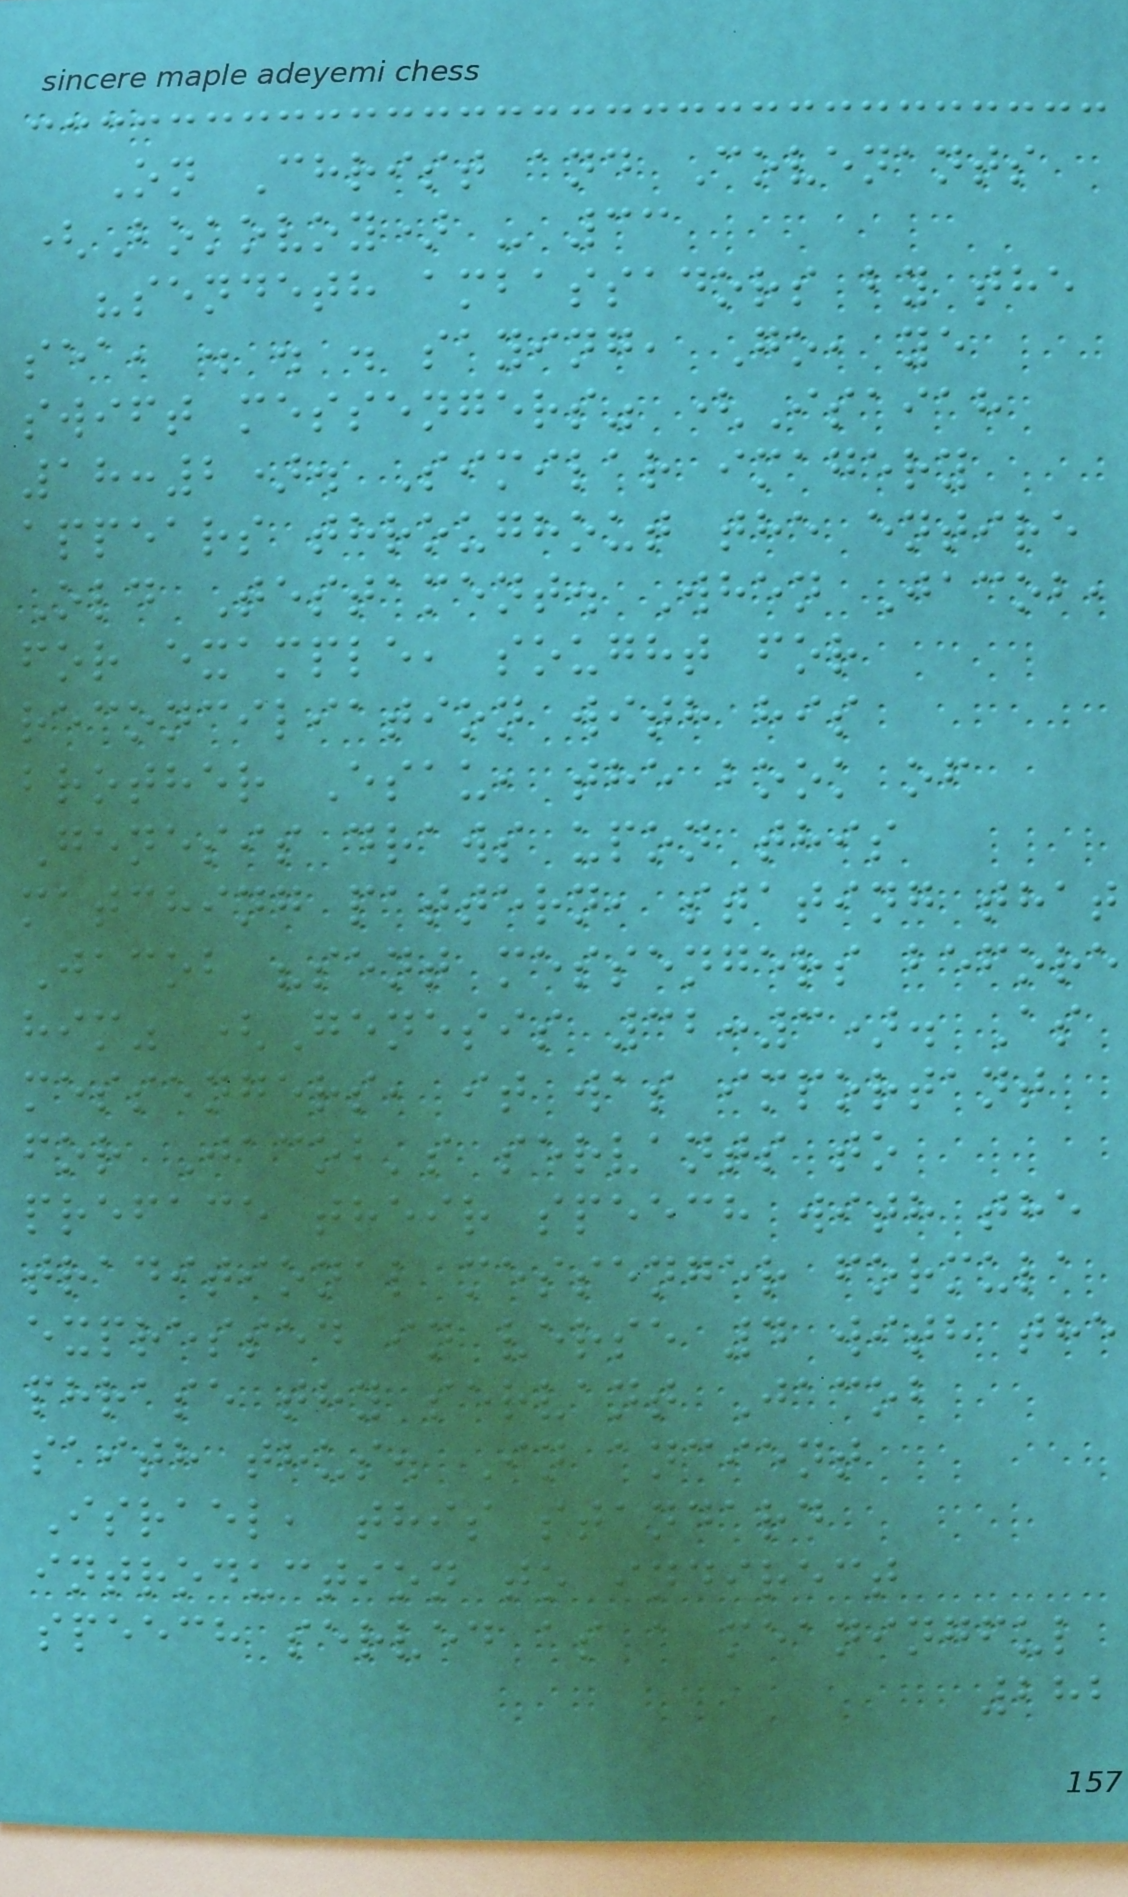On Christ and Covenants
(Bokovoy) - 33
"sendeth ambassadors by the
sea, . . . saying, Go, ye
swift messengers" (Isaiah
18:2). Similar imagery
appears throughout the entire
Old Testament. When Jacob,
for example, sought for
reconciliation with his
brother Esau, the book of
Genesis draws upon this
matching pattern, stating that
Jacob "sent messengers before
him" (Genesis 32:3). As
messengers, it was important
for Jacob's servants to
preface their speech with the
traditional messenger formula
expressed in verse 4 with the
phrase thy servant Jacob
saith thus. In ancient
Israel, this standard
introduction to indirect
speech served as a meaningful
282
